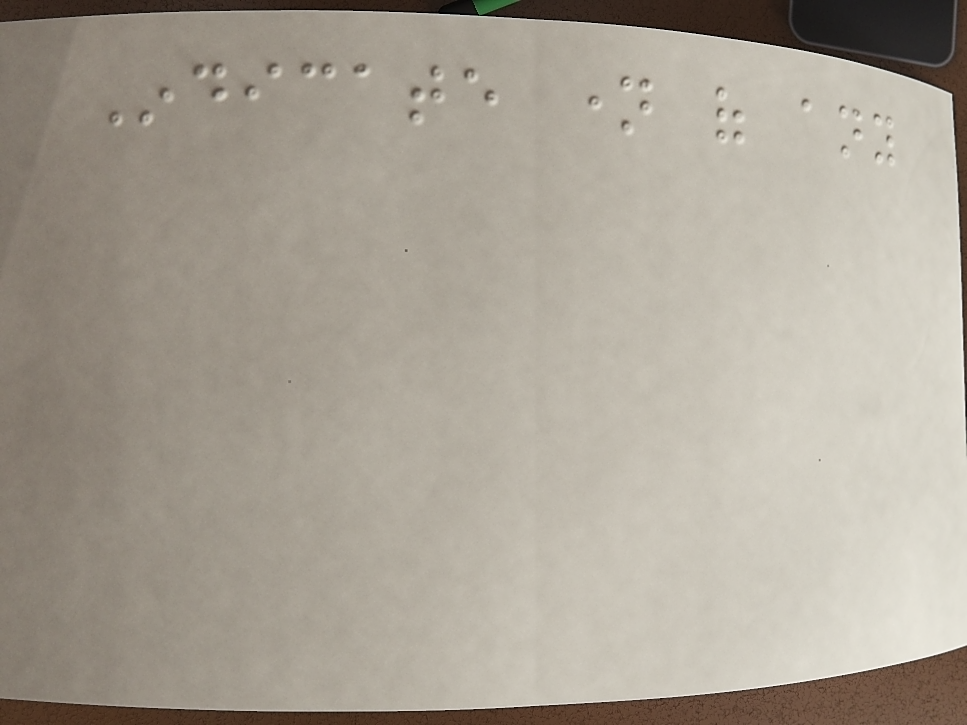Indicate name of any
